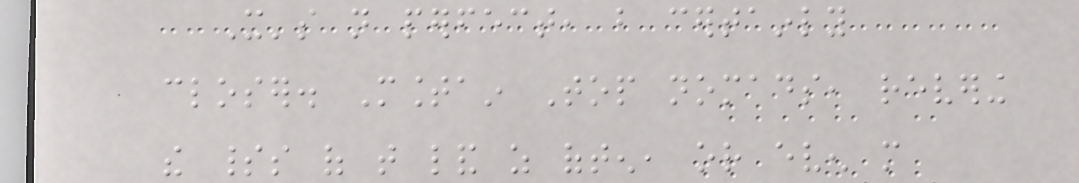It's not perfect, but certainly
closer. Mountain Top nomads, revering
the spirits of that land as often, or even more
